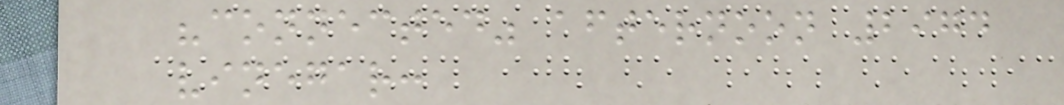"connected" afternoon 2974
vinegar:
